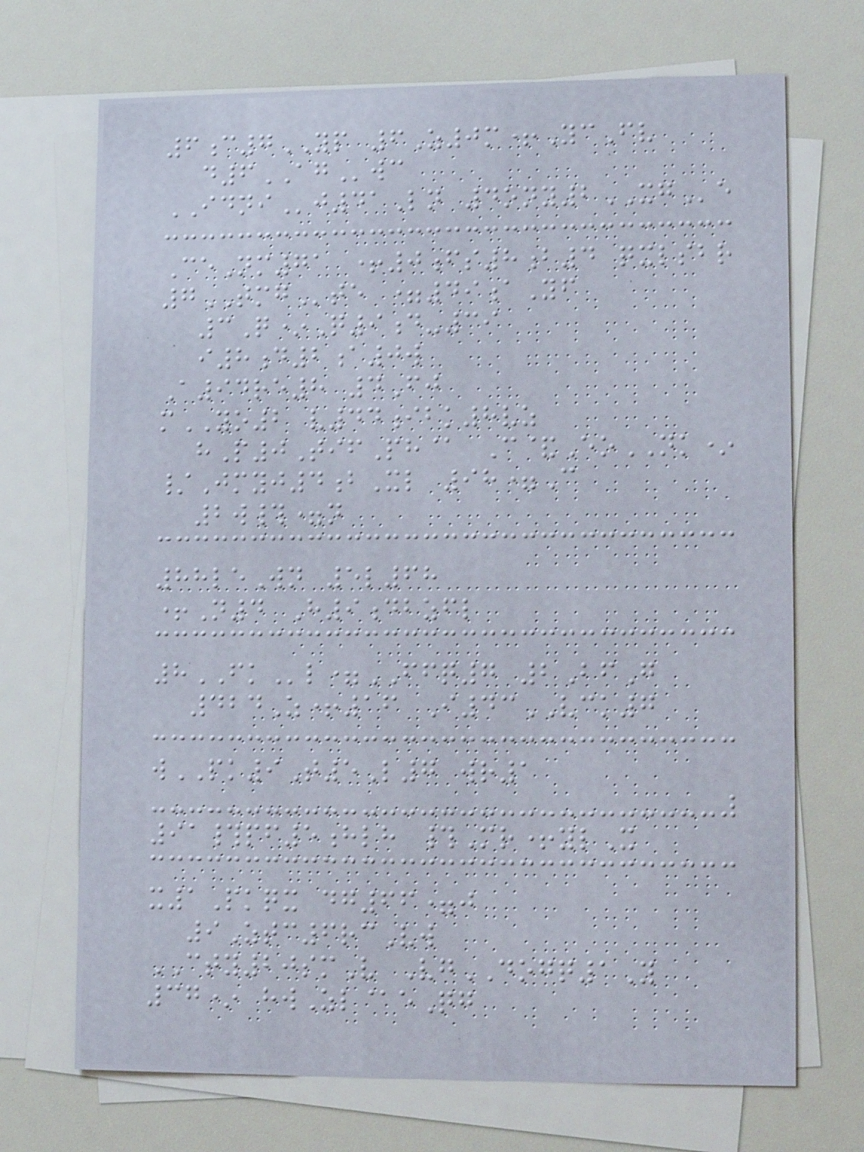6c7YP 6Z0m+YcFv
d6AGwc
IDNIj41Ln 4ony2XGe
CeNm71 +0fs8b4 qxlsbr
7TMGte =49aYf
3Q*Q9d-39
i8d2a0w
A94re8 4Fj
mYO2 v44ibk8vz
hP0TifPh@ C&EoNK*
/Jmyj4bXl 98=C
2w#=n
88leWn 5l68
+N4 H9dbzfl
8FKl=FFQ7 2BfG
424Z+16 I43VCK7
wPK9T5L7 wr1
91#pf5hlh #Mr+ylX
x1Pkqx dg66=j
9Ztc6rcVw
CTY20smV VgDOGQ1Y
37* hwZl@eQg
